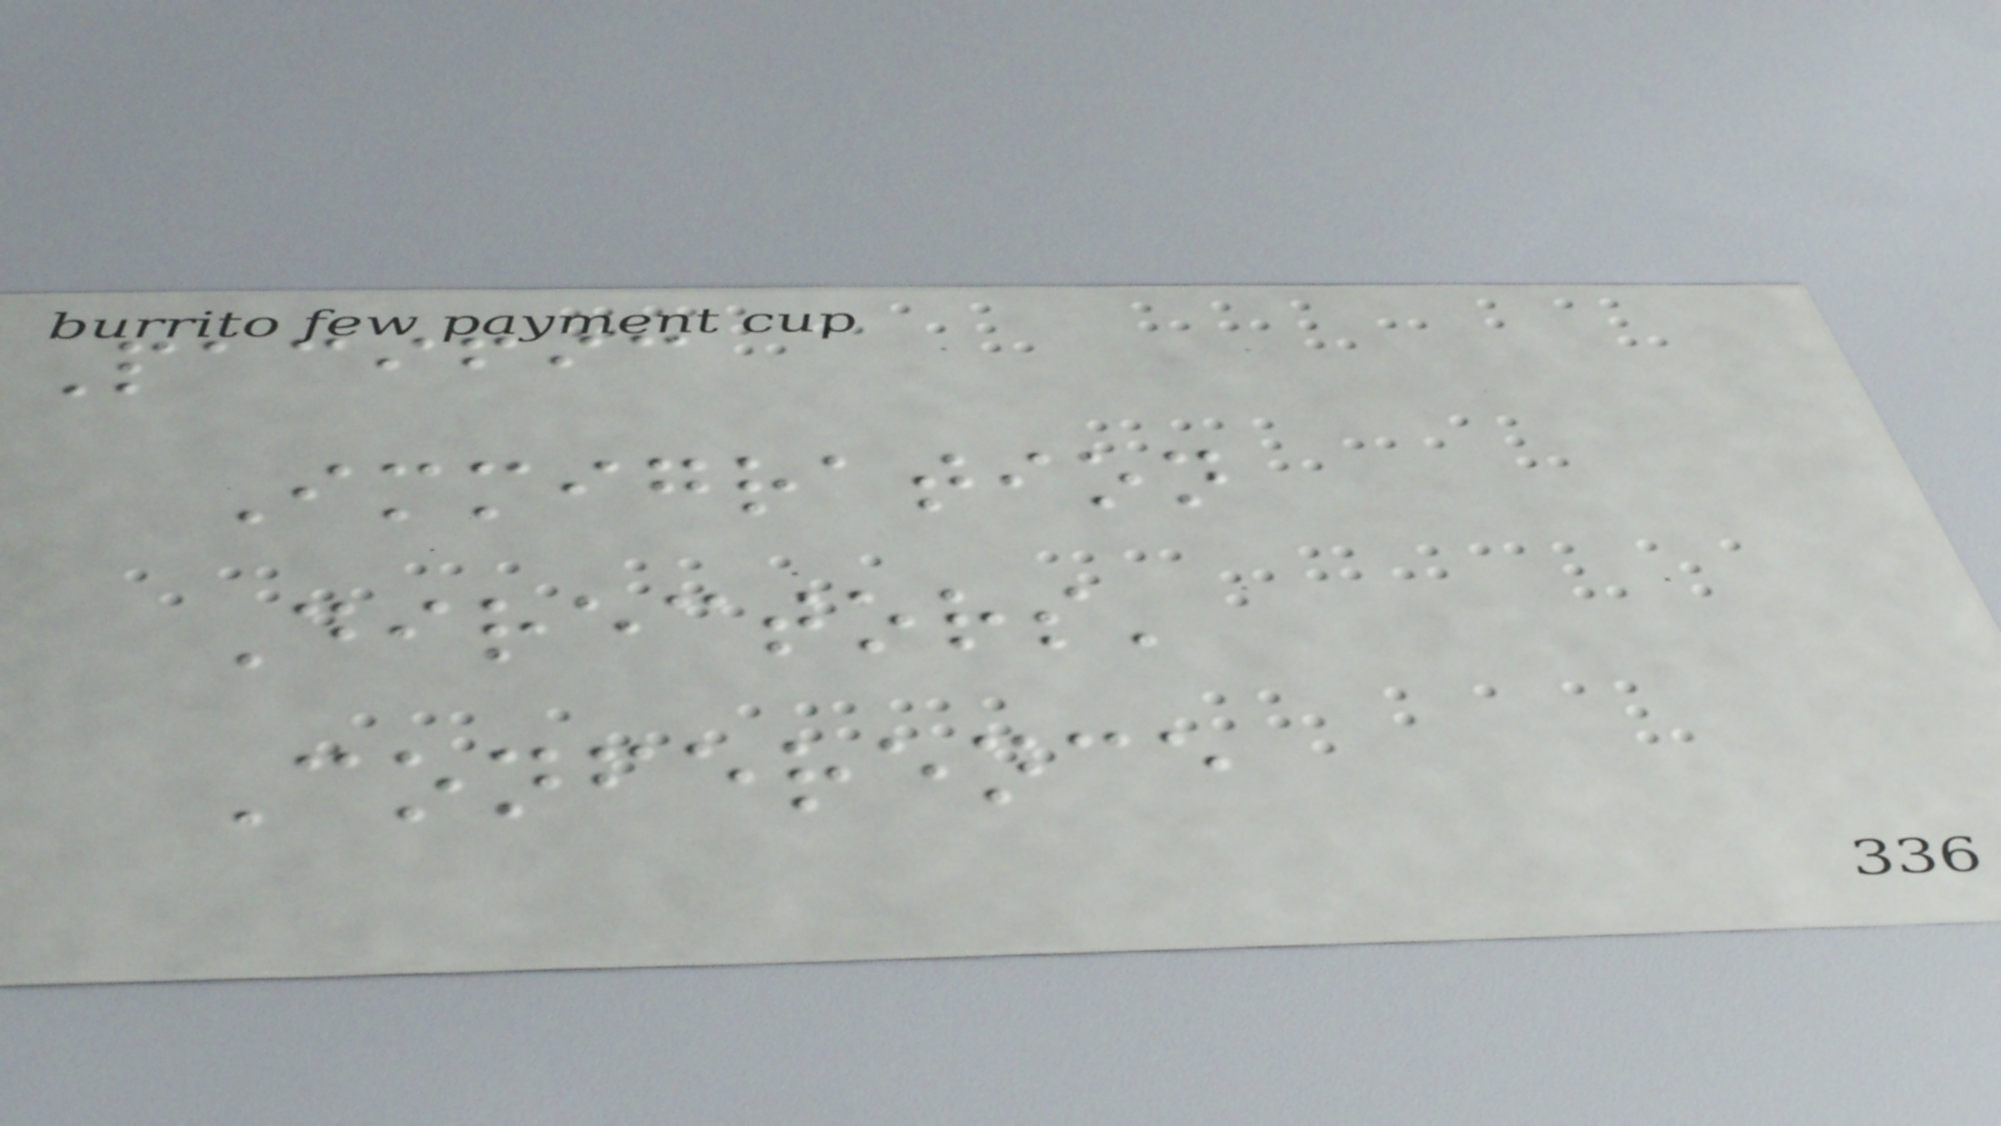Pacific
Immigration
Directors'
Conference
